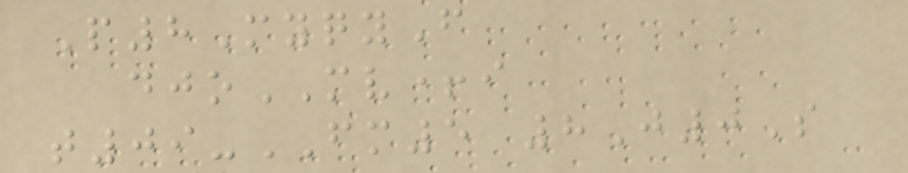P8MyqyF
djoMV+i
t09-FM5 8J0S
